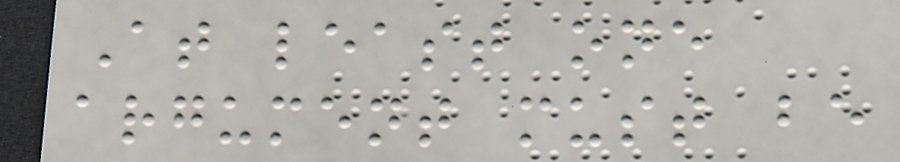At least one
argument must be
